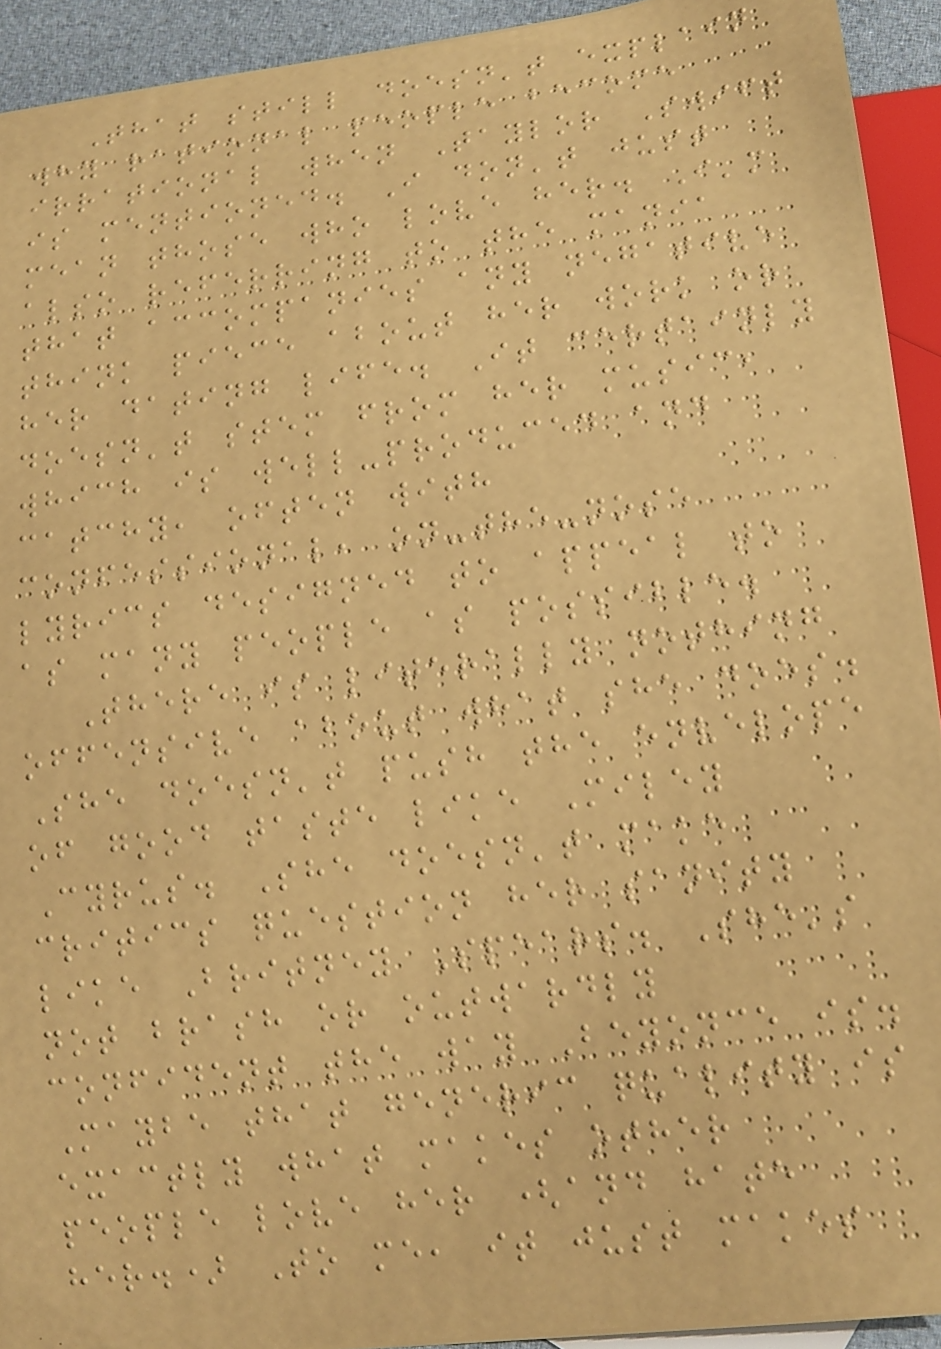That still doesn't explain
why rational people become
irrational when Taylor Swift
is mentioned. I don't just
mean those who love her. I'm
also referring to the mania
that accompanies any negative
think piece about her work or
her dating life. It certainly
doesn't stem from her music,
which is well-produced and
catchy, often with
confessional, on-the-nose
lyrics designed to appeal to
as many people as possible.
There is literally nothing
offensive about what she does.
She doesn't push the envelope
of good taste like Miley
Cyrus. She doesn't make
critics question her sanity
like Britney Spears. She's
not brash or outwardly
confident the way Beyonce is.
Maybe that generic quality is
exactly what makes other
people love her (and hate
her.) To me, it just makes
